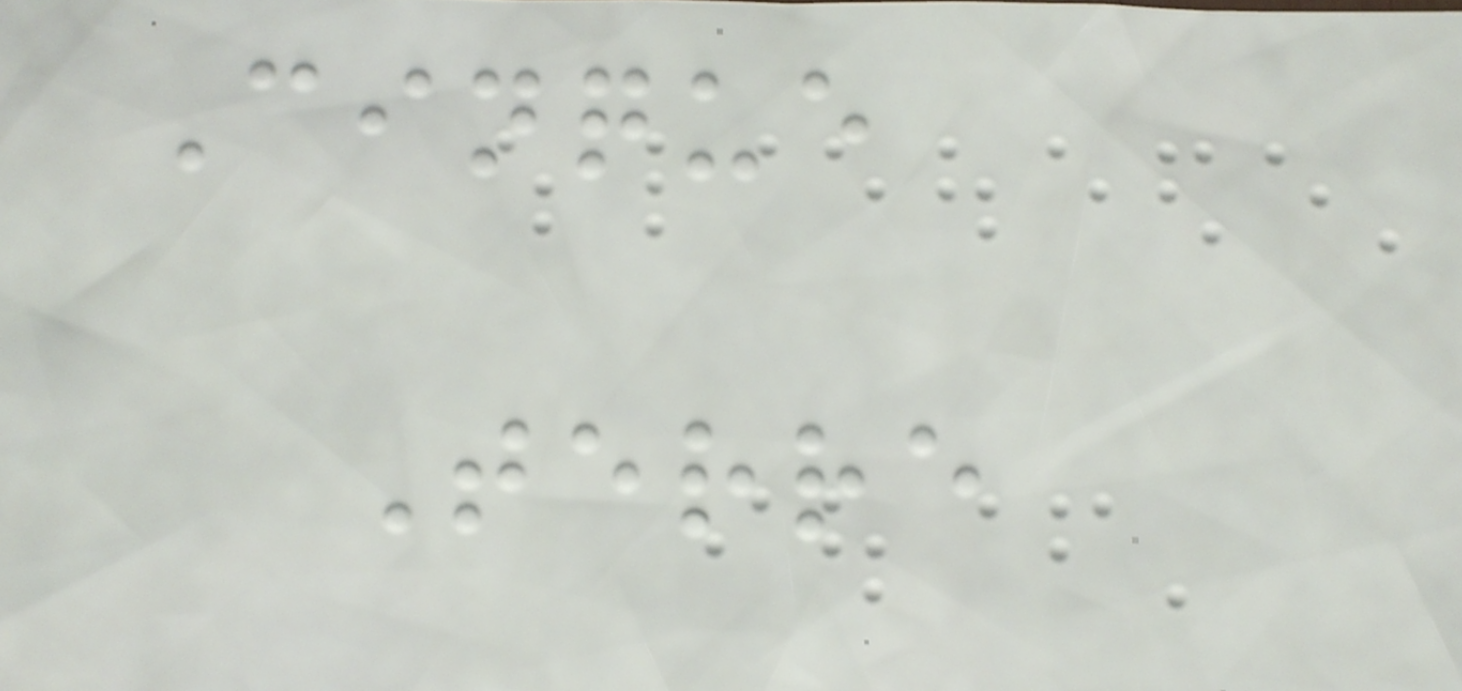Cinque
Terre
